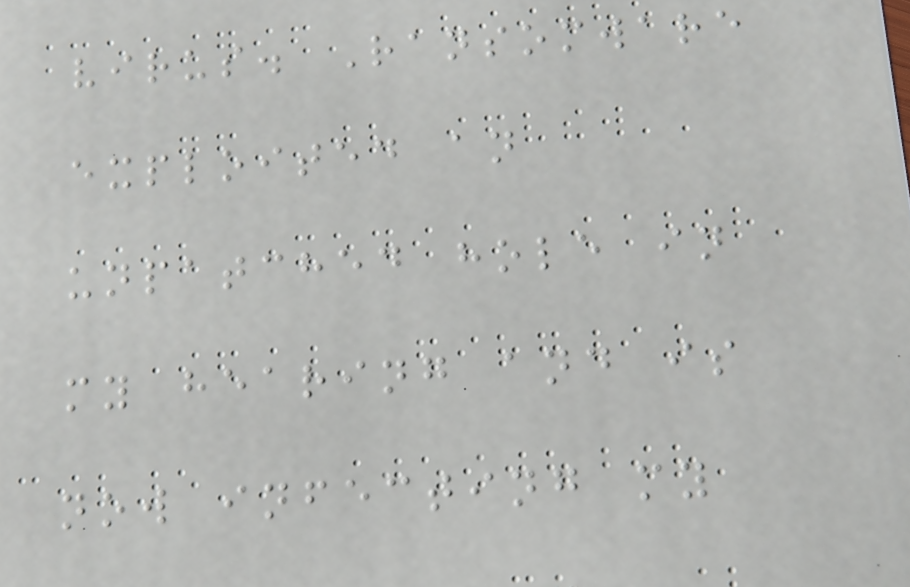virus. Ransomware
exploited an
unpatched hole in
my hearing and is
now infecting my
